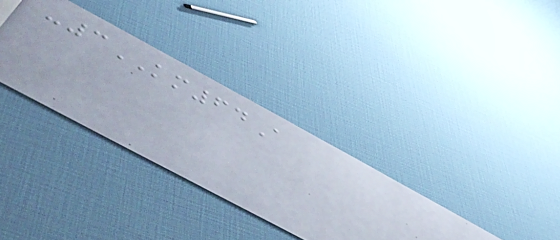-3KM64A
